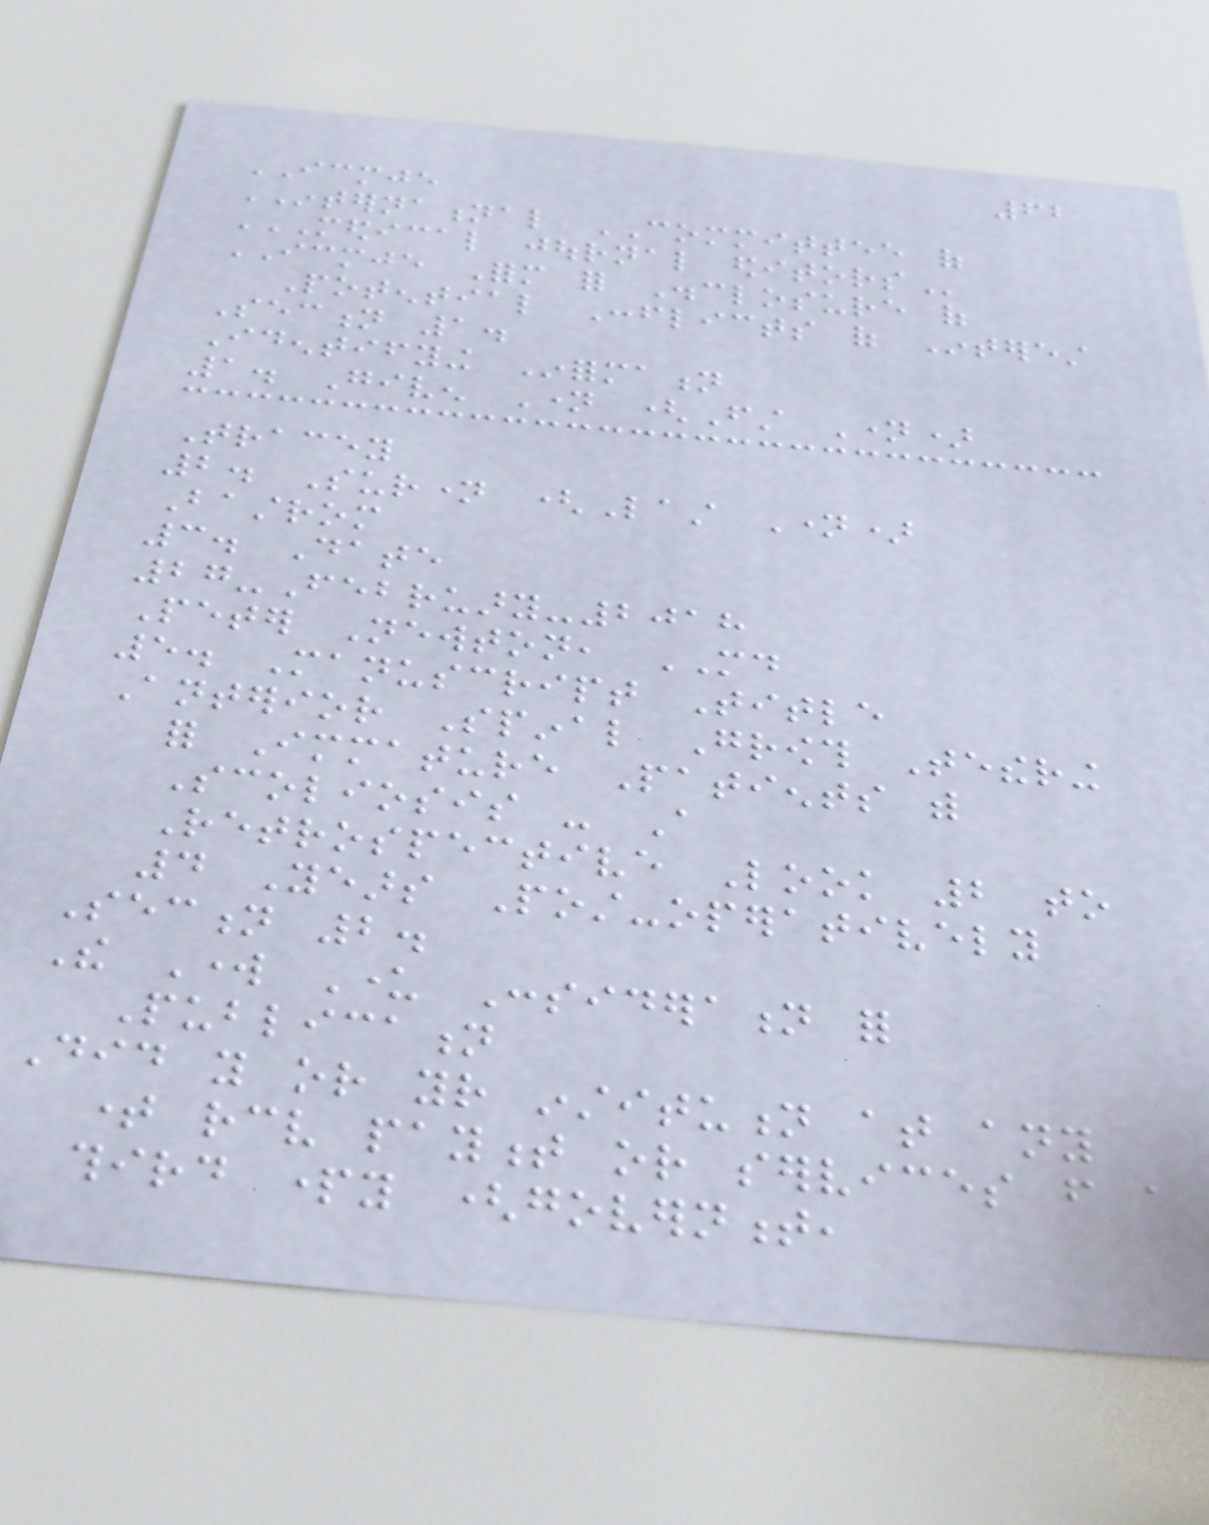62
ICMJE
INTERNATIONAL COMMITTEE of
MEDICAL JOURNAL EDITORS
ICMJE Form for Disclosure of
Potential Conflicts of Interest
Section 1.
Identifying Information
1. Given Name (First Name)
Tracey
2. Surname (Last Name)
Bastrom
3. Date
27-February-2018
Peter Newton, MD
5. Manuscript Title
Anterior Spinal Growth Tethering
for Immature Patients with
Scoliosis - A
Retrospective Look 2 to
4 Years Post-operatively
Section 2.
The Work Under Consideration for
Publication
Did you or your institution at any
time receive payment or services from a
third party (government,
